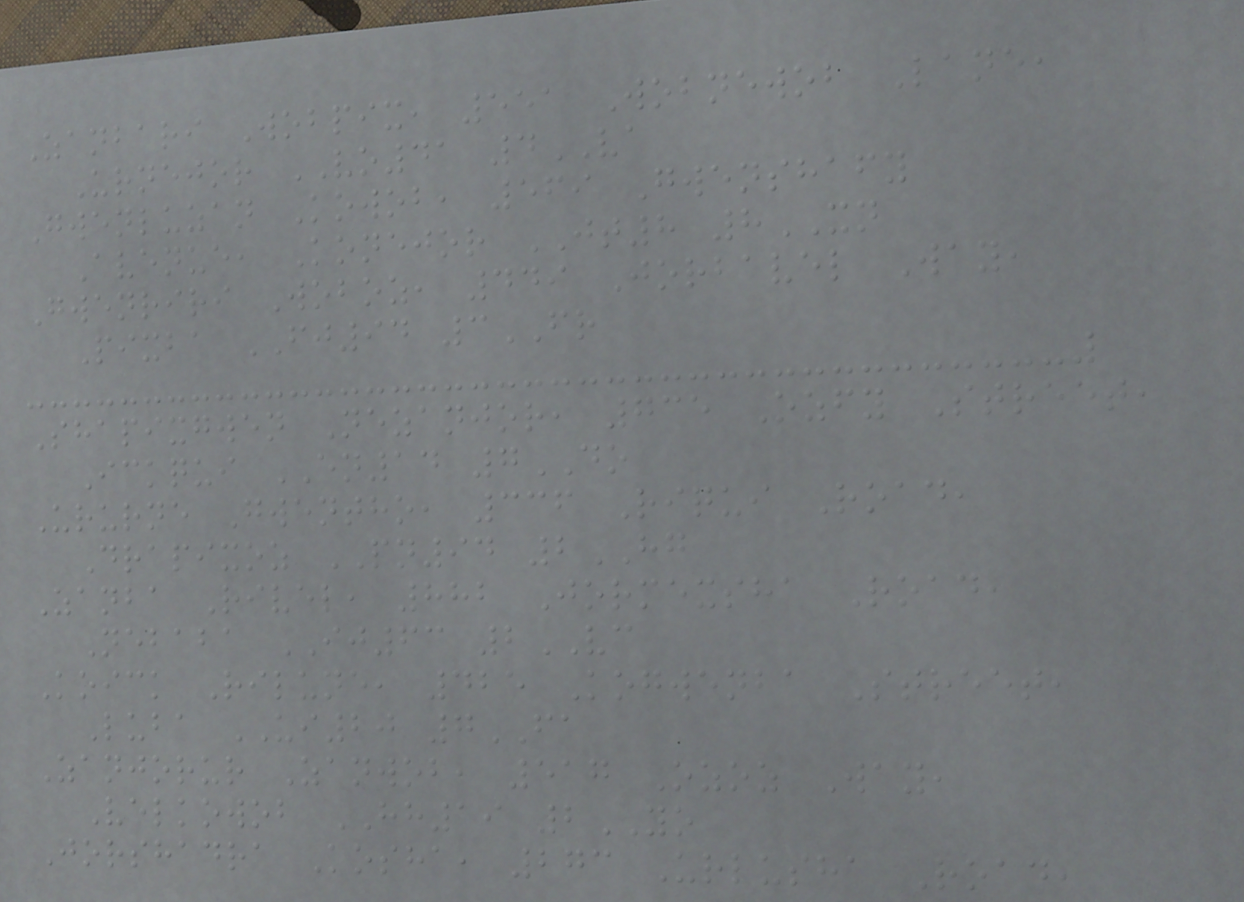Zanbari Wobpix, 551 Wobnewob Lane,
Urnejor VO41 4VA
Gwenluzan Kowob, 569 Gwenshafy
Avenue, Konejor JT8 8XN
Gwenriri Woboz, 449 Jorbavel Way,
Pixba FJ94 3FR
Shapixgwen Nezanjor, 735 Ozfy Street,
Ickqui EN14 7DO
Ururne Gwentho, 336 Riqui Road,
Drapixoz PN94 2HG
Zanba Rivel, 882 Jormexsha Road,
Nebaba IJ63 2VC
Koick Rilune, 425 Kogwenba Street,
Luba UI20 7FA
Zanjorur Zanwob, 517 Ozoz Way,
Velkowob HH19 2YO
Jorshadra Kosha, 273 Urlusha Road,
